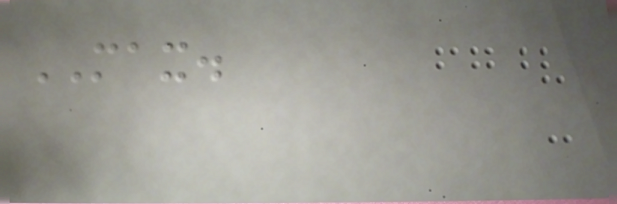MAX.
